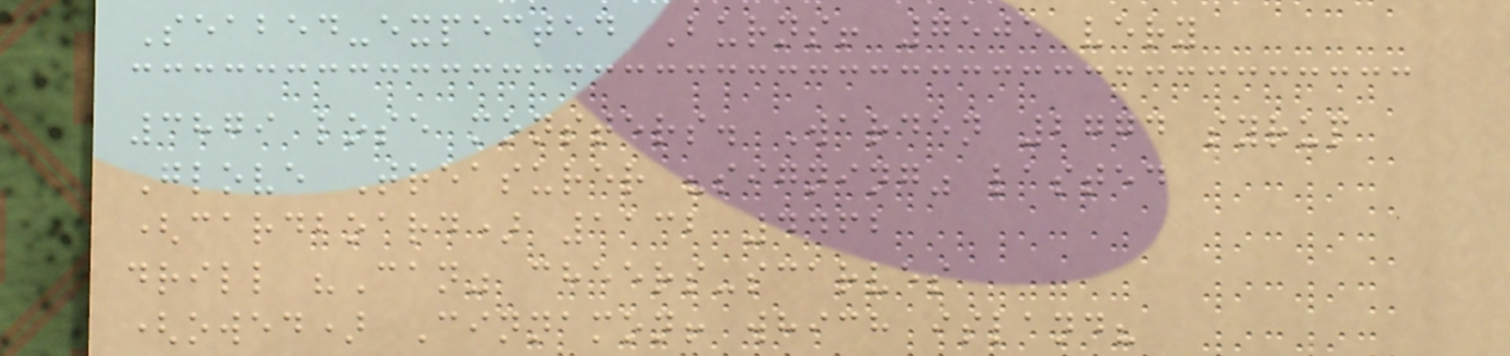Seabed-expected Burns! 7505 very
3879 lose monsters. Warden 2774 syrup
Glove Treasurer "signing" lasted
(cardboard) 1132 4462
drill "Can" cheers-scarves
(owed) Cinnamon! which island?
